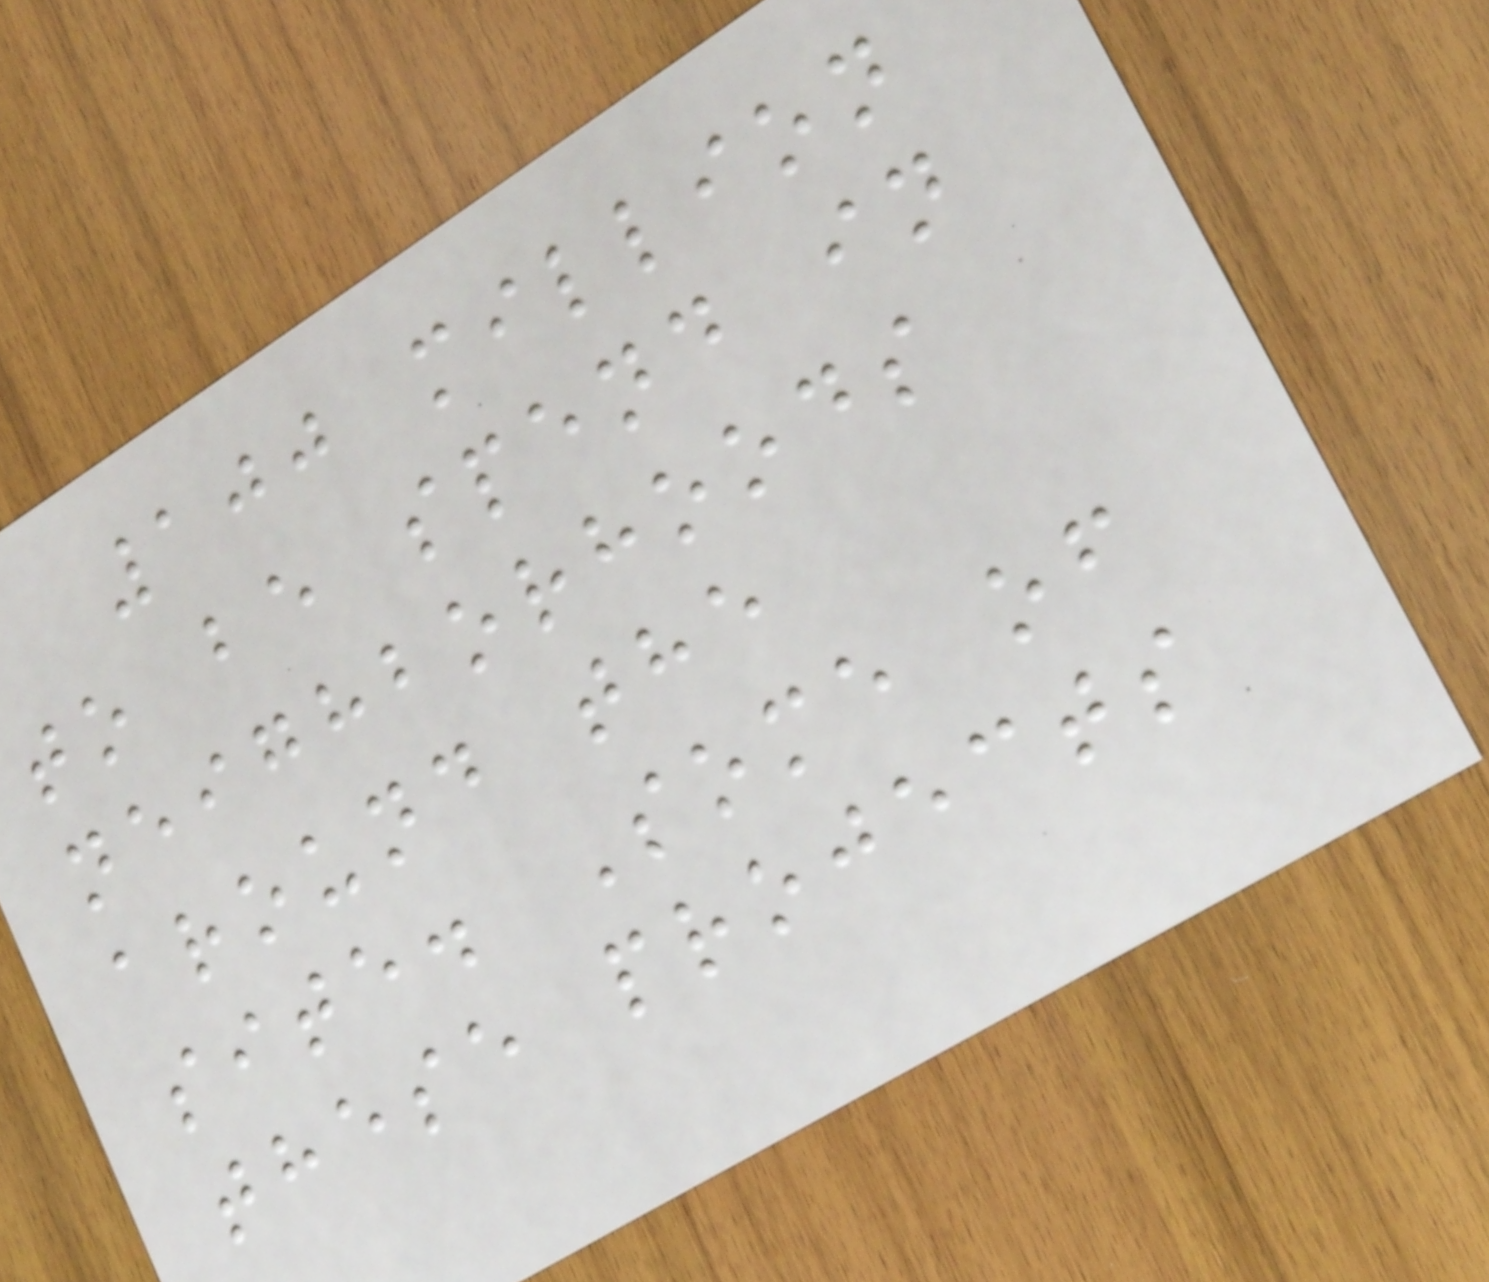100 million
to be spend in
neighborhoods
around the
site. Some of
these projects
